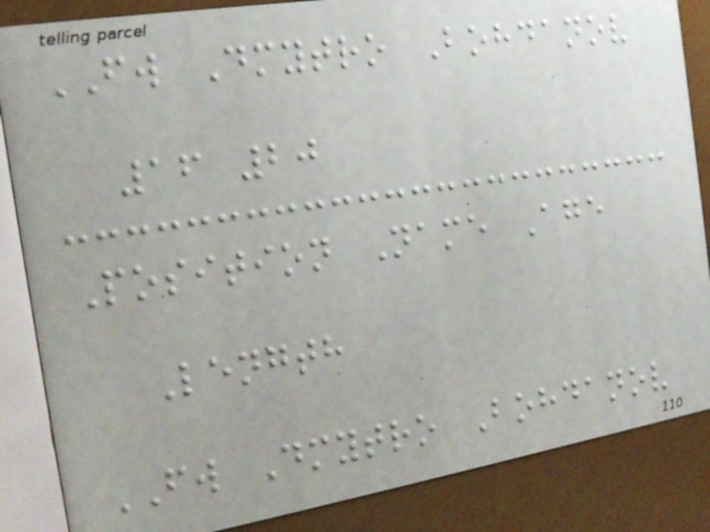FW Dmytro Bohdanov
16 20
Position Name Age
Length
FW Dmytro Bohdanov
